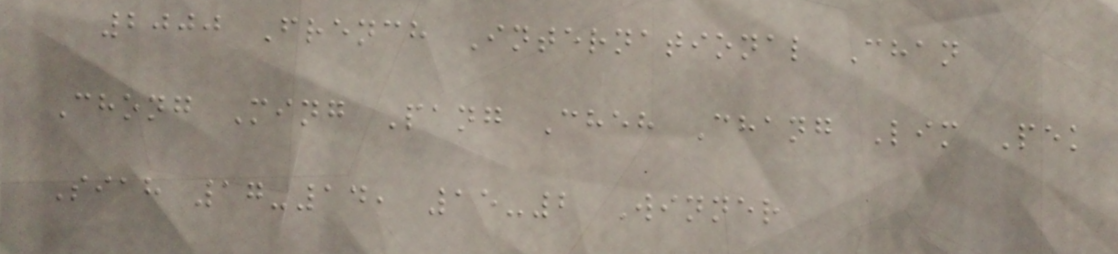2000 French International Chan
Chong Ming Pang Cheh Chang Lim Pek
Siah 17-14, 15-2 Winner
